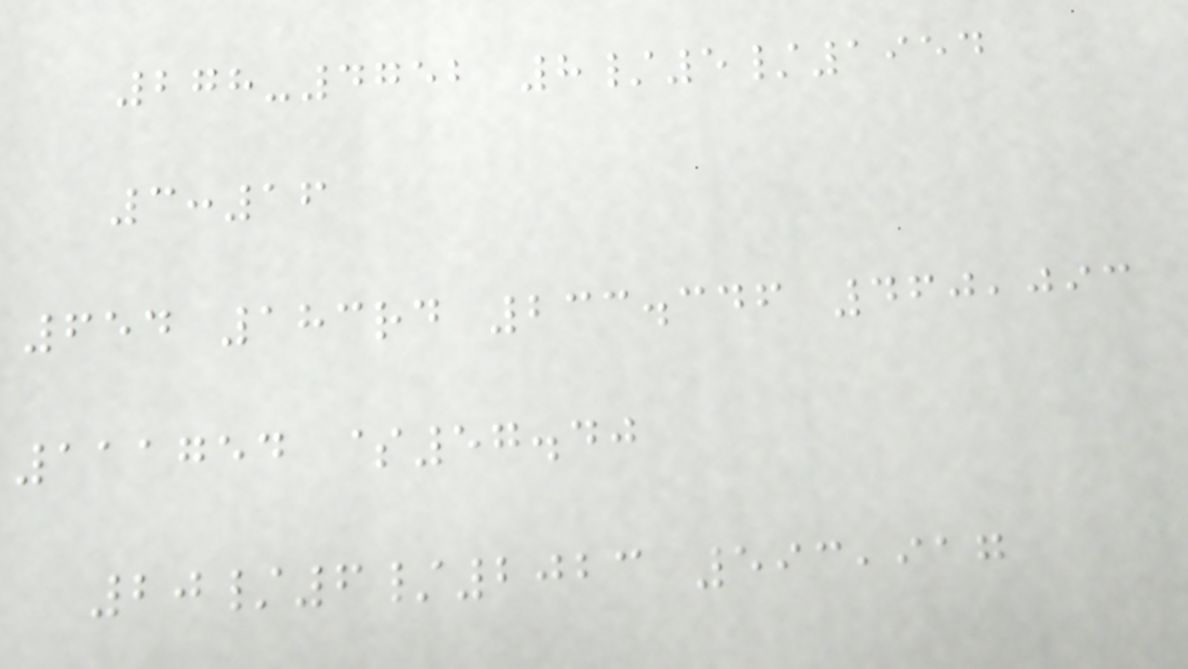278-4752 8/5/1954
3:16
654 183rd 233.346 460,093
111754 $57.40
20/6/2023 593,917
